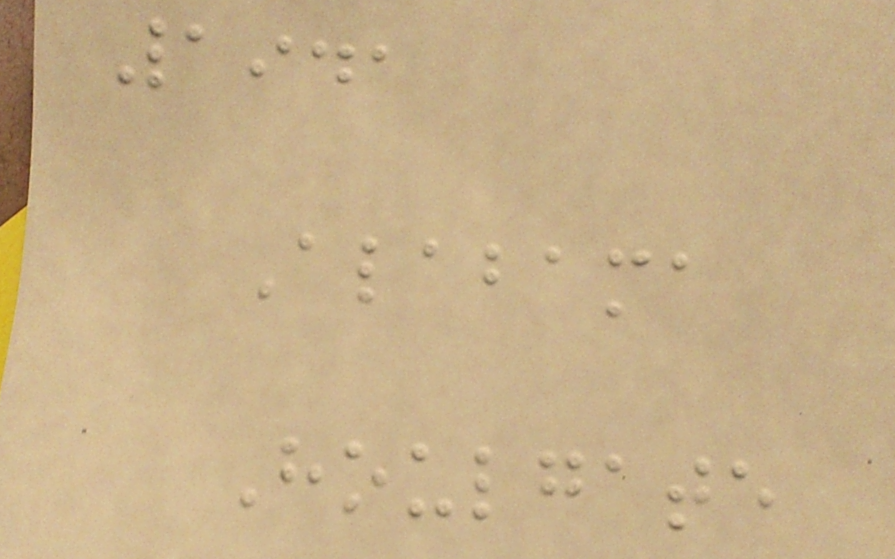1941
Alabama
Houlgate
